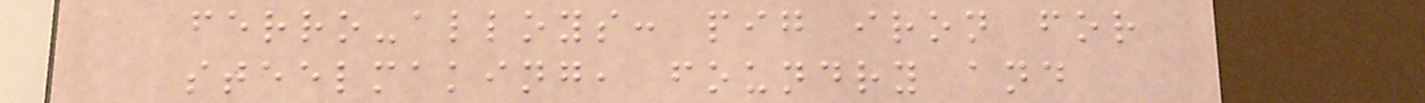ferro-alloys: pig iron for
steelmaking, foundry and
